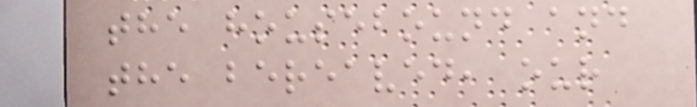the housebound and
the bereaved, our
